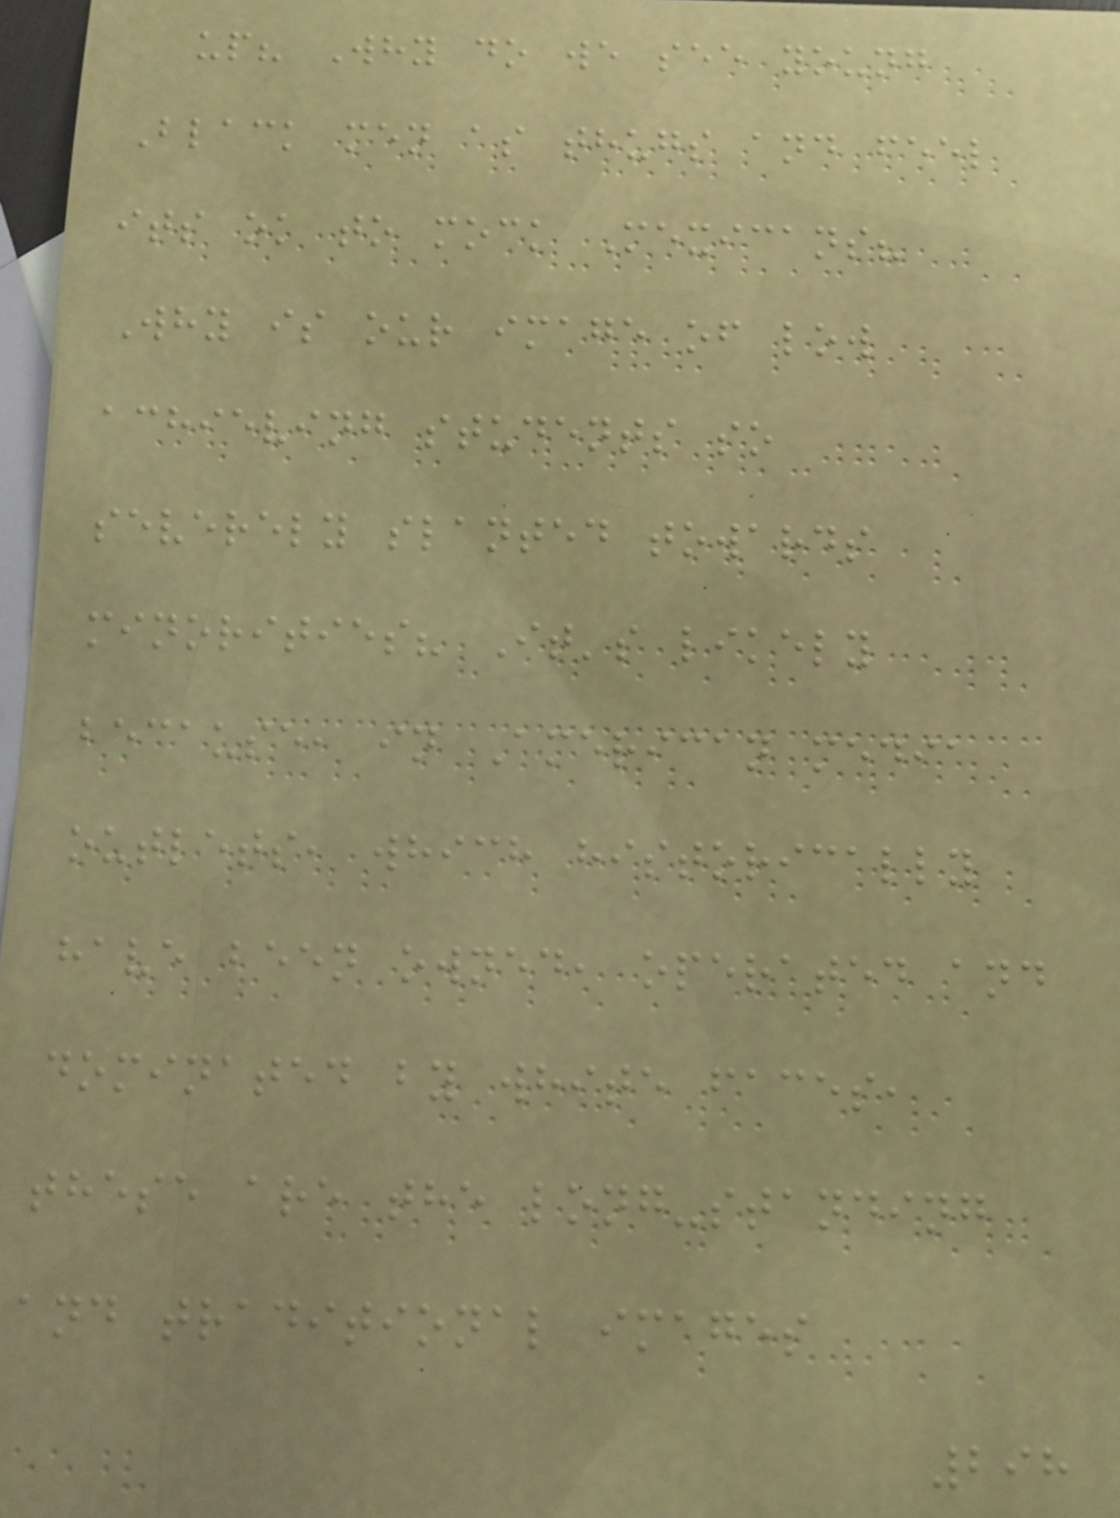up? Why do we see young
Black men as thugs and feel
its ok to mock Mexicans?
Why is our image of low
achieving students so
severely slanted towards
minorities? It's likely
because, in American media
outlets, which historically
have been owned, operated and
dominated by white faces,
these are the long-standing
and traditional images
298
